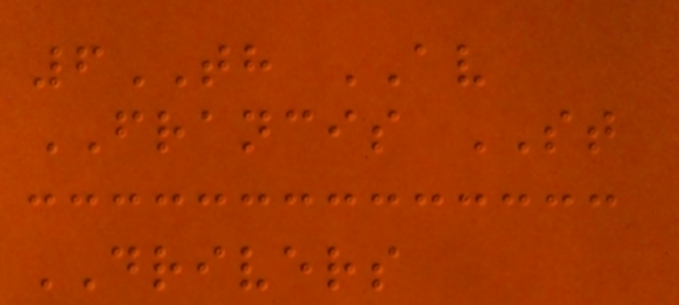6TH AV
FRANCIS ST
DRIVERS
